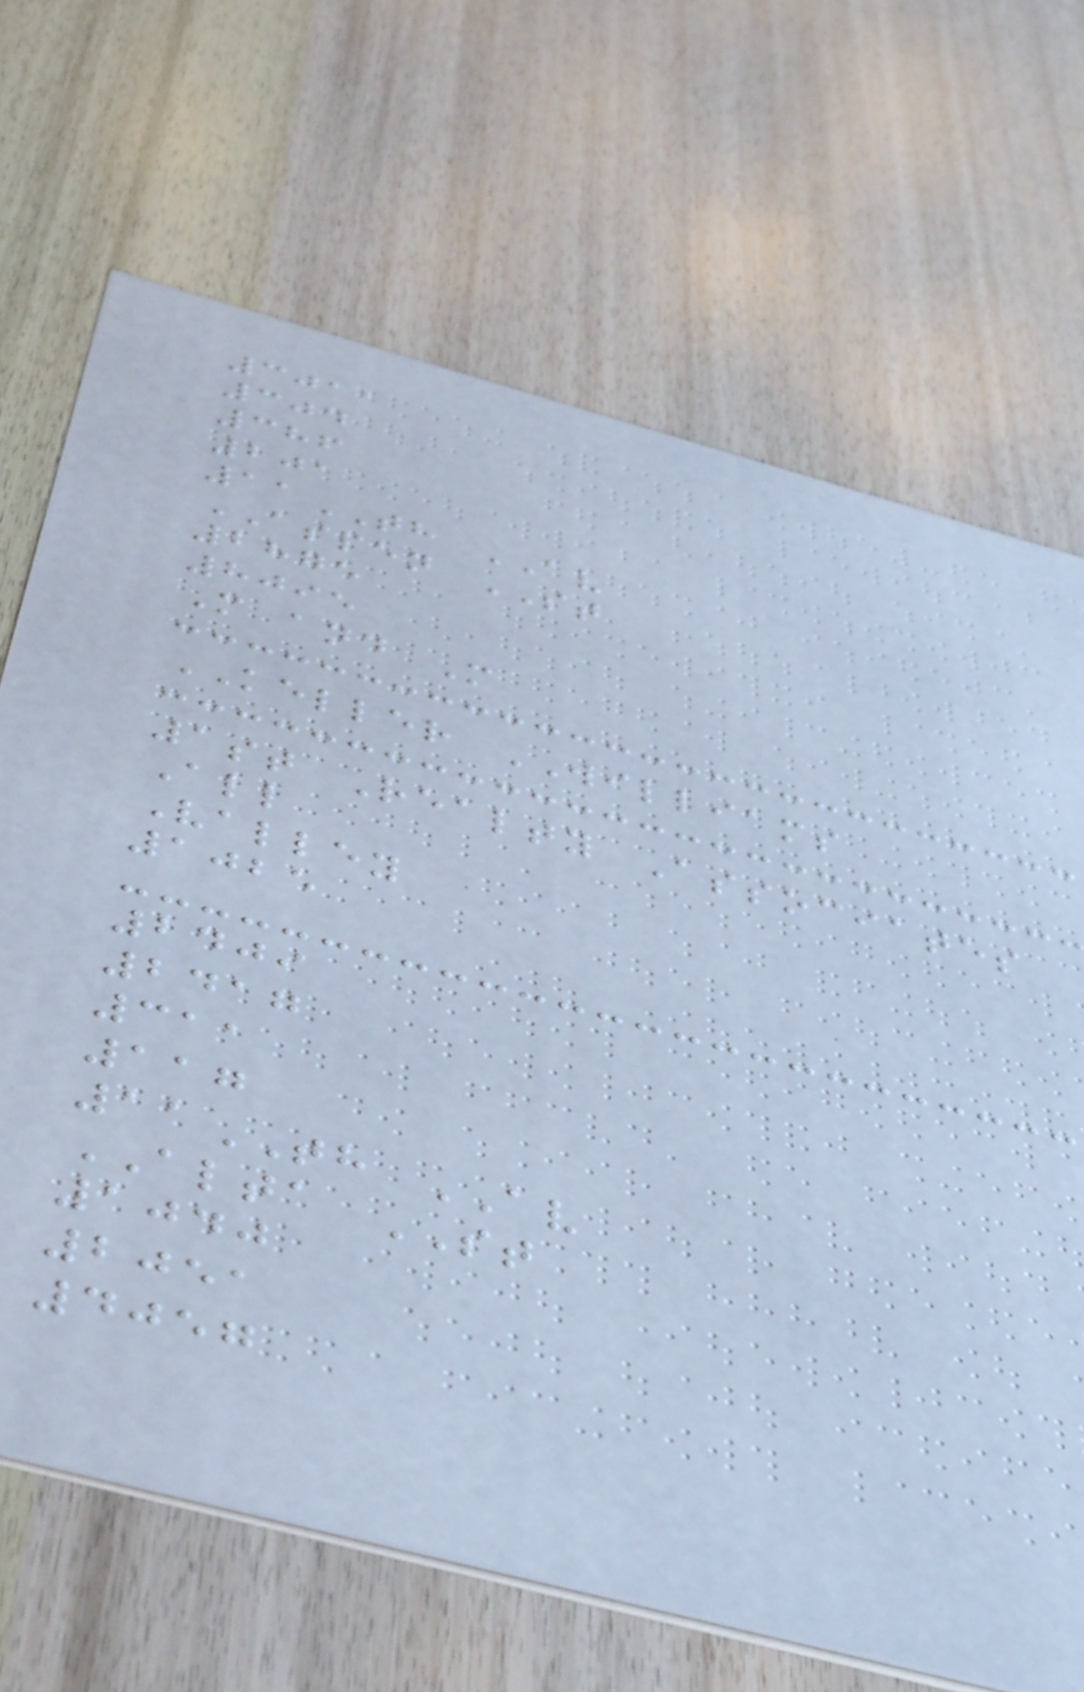3011
304
386
201
11TH AV
ASPEN ST
2875
8095
M and M
KELLER WILLIAMS
1st Realty Associates
All
Valley
1025
2409
2417
311
117
11TH AV
ALTA ST
1040
2051
4057
